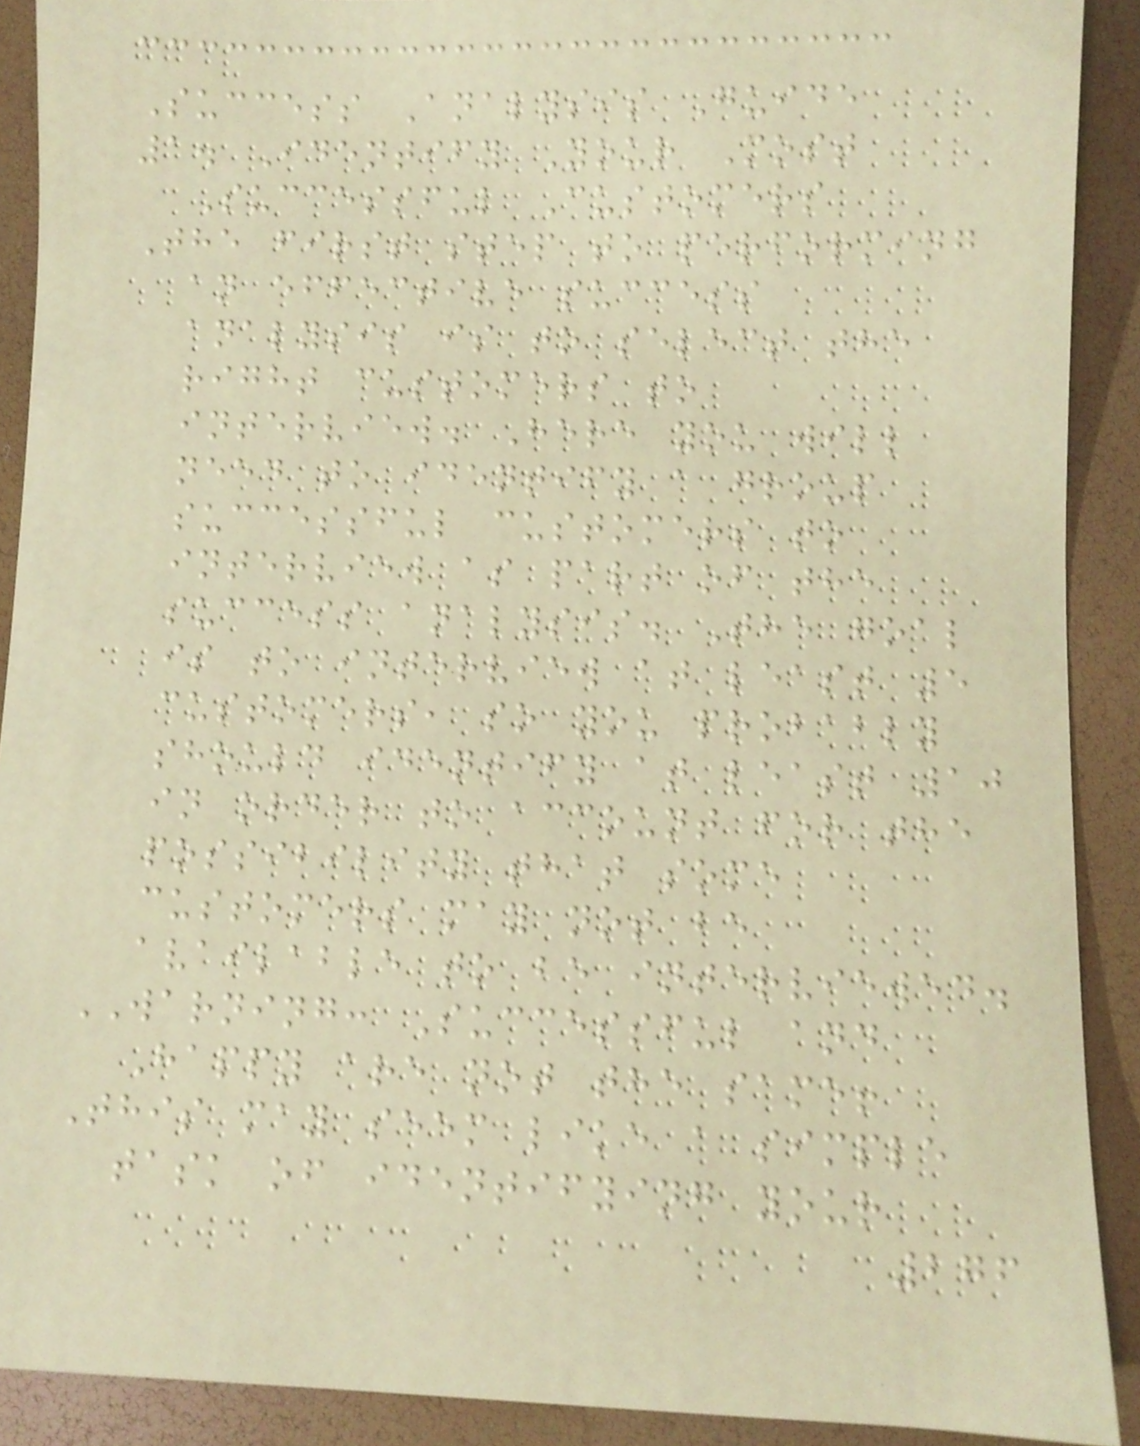Success Analysis Guide
1. Identify Your Most
Successful Customers
The first step to performing
an effective success
analysis is to select the
right customers to
interview. Here you will
need to identify a group
successful customers to
interview as part of the
success analysis. The goal
is to interview at least 5
customers, so you probably
should identify at least 10
in order to account for the
possibility that some
customers may not be
available to be interviewed.
WARNING: Successful and
Happy are not the same!
This may seem like a simple
task of identifying your
276
